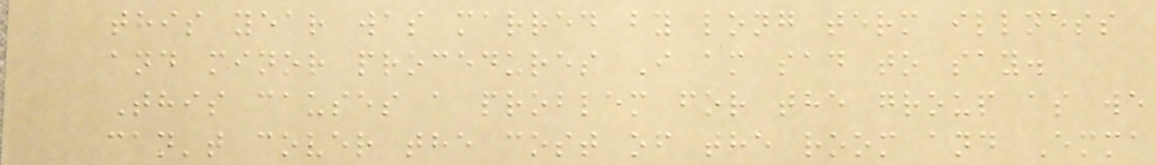this year was marred by long term illness
and minor procedures I am sad to say.
This causes a problem for the group as we
can't cover the cost of the room and Emma
